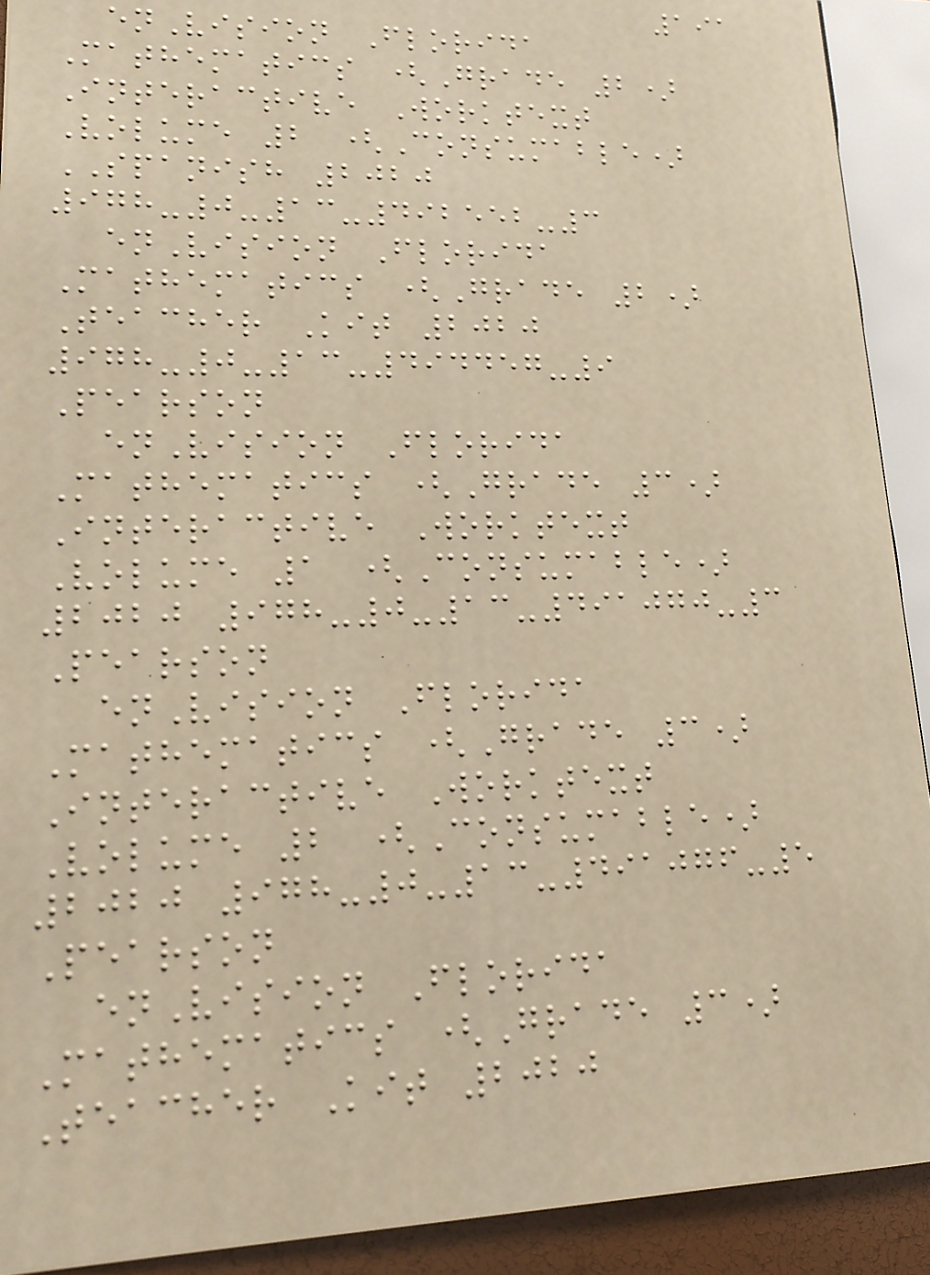191
enVision Florida
Mathematics (Grade 2)
Interactive Worktext
Volume 2 (Consumable)
SPANISH 2020
978-0-13-492552-3
enVision Florida
Mathematics (Grade 2)
Teacher Kit 2020
978-0-13-494457-9
Pearson
enVision Florida
Mathematics (Grade 3)
Interactive Worktext
Volume 1 (Consumable)
2020 978-0-13-491070-3
Pearson
enVision Florida
Mathematics (Grade 3)
Interactive Worktext
Volume 2 (Consumable)
2020 978-0-13-491076-5
Pearson
enVision Florida
Mathematics (Grade 3)
Teacher Kit 2020
